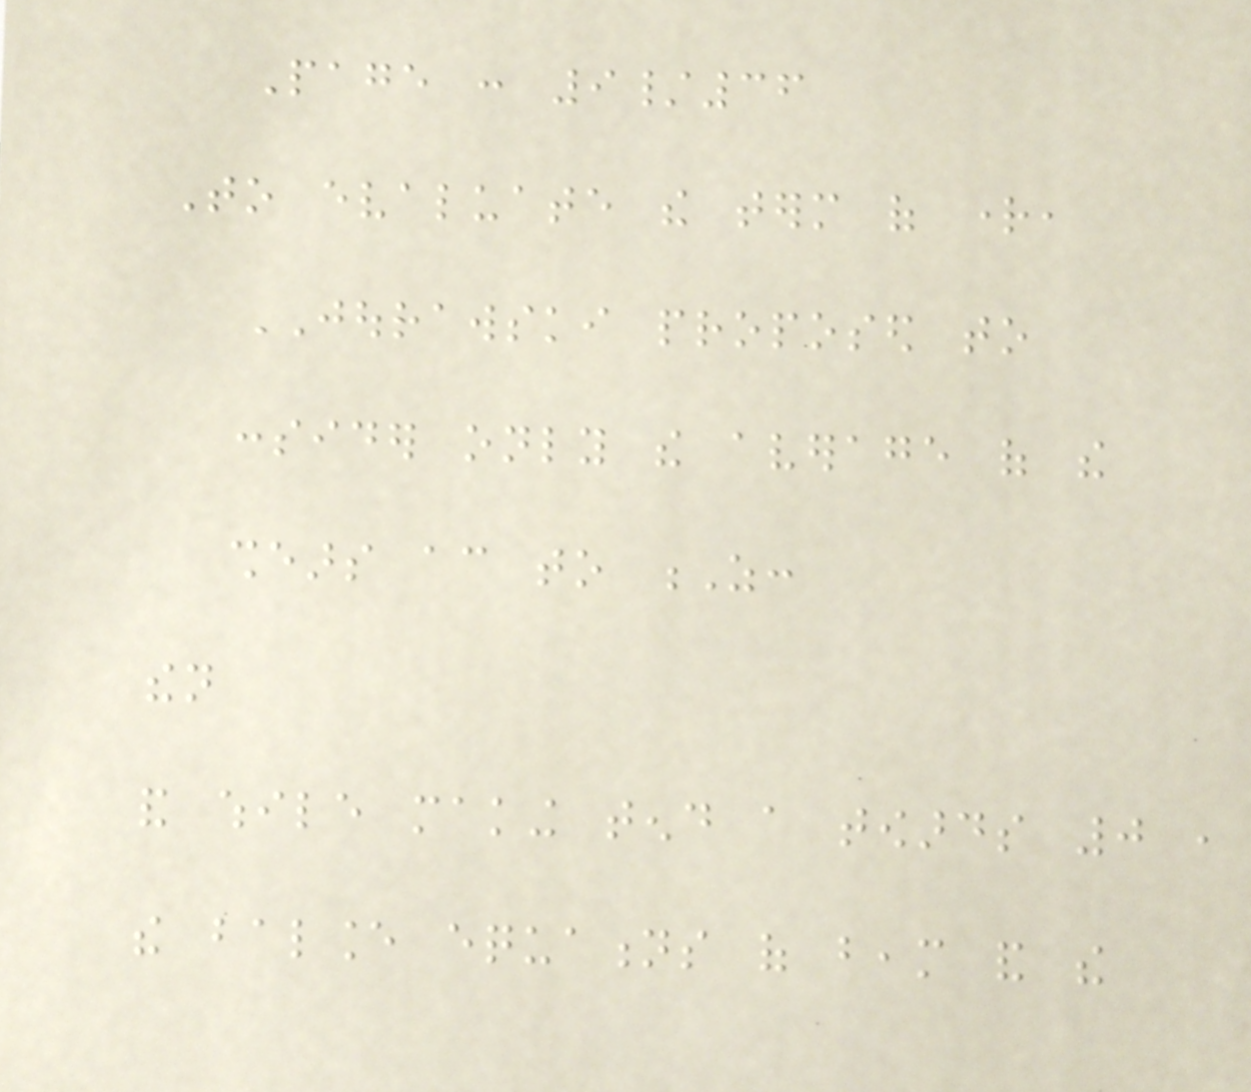Page : 9/36
To evaluate the term of right,
JOURAWSKI proposed to
consider only the average of the
shears according to Z:
then
and while making tend a towards 0 ,
the balance equations of beam and the
